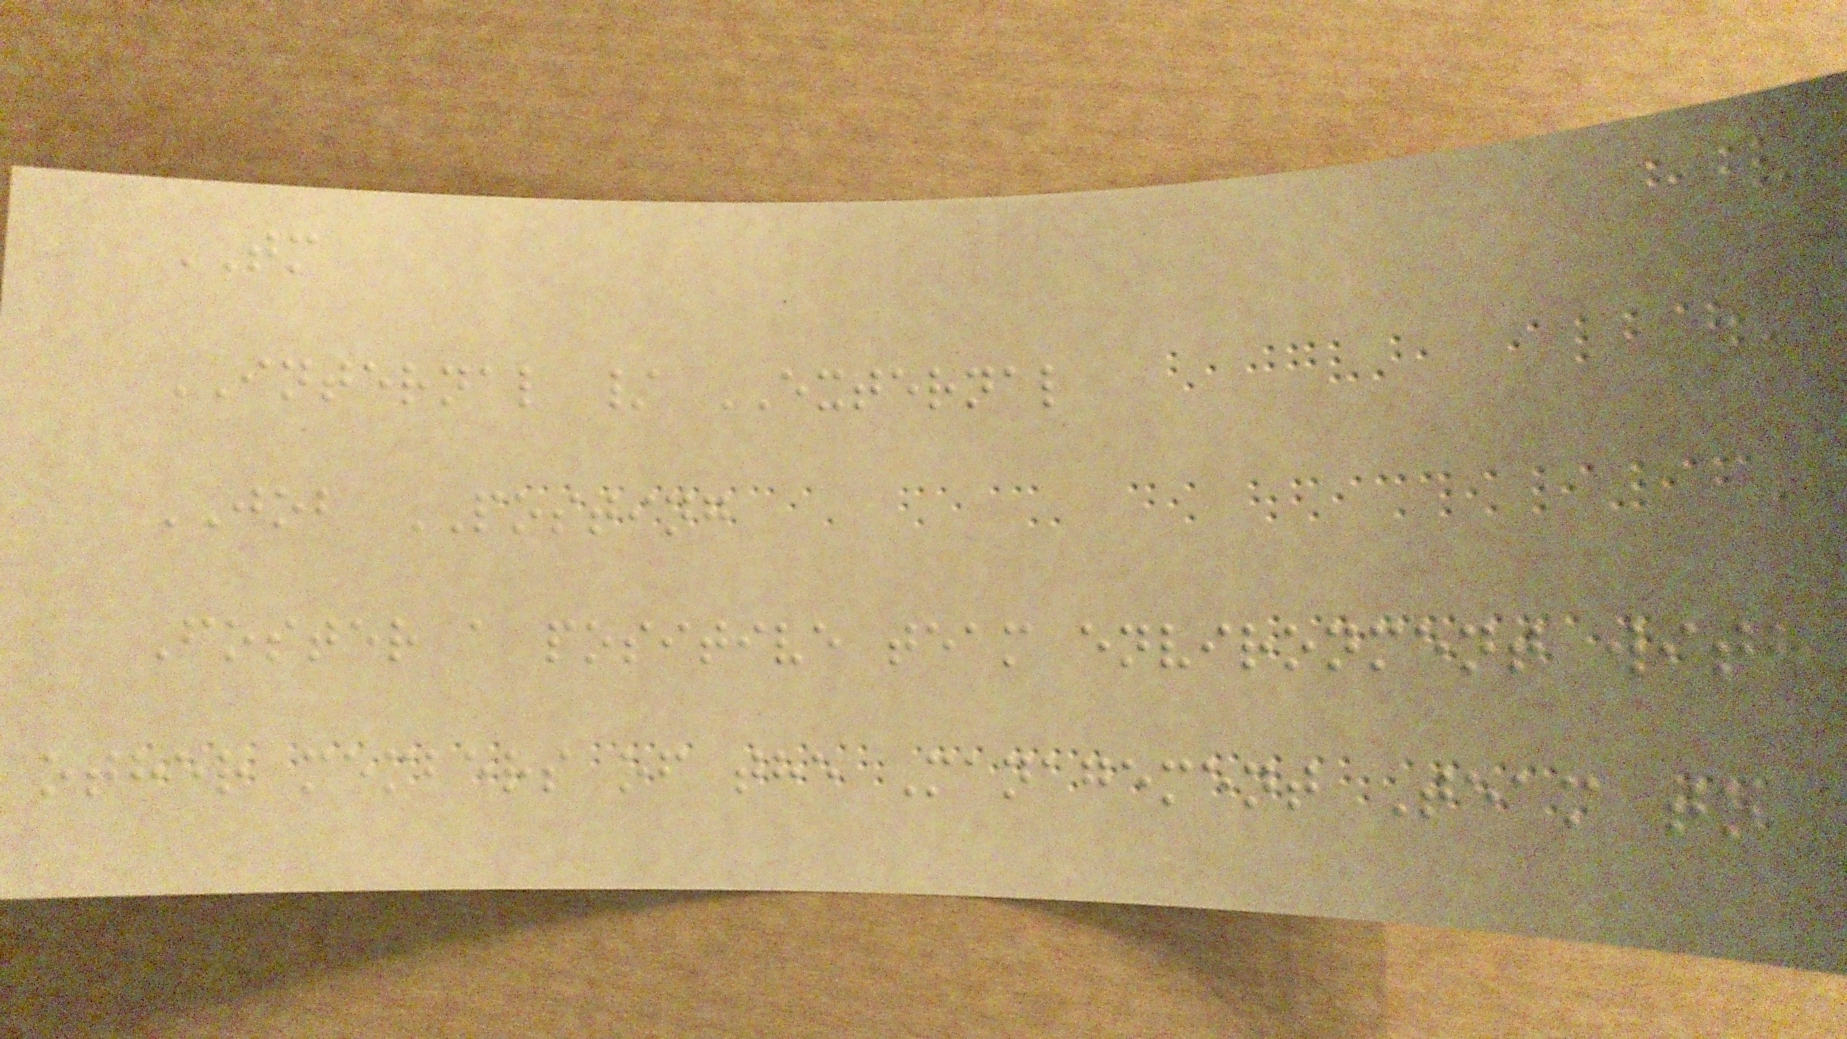TM
INTERNAL / EXTERNAL
JOB POSTING
Foster a positive team environment with
other members of the Management Team to
